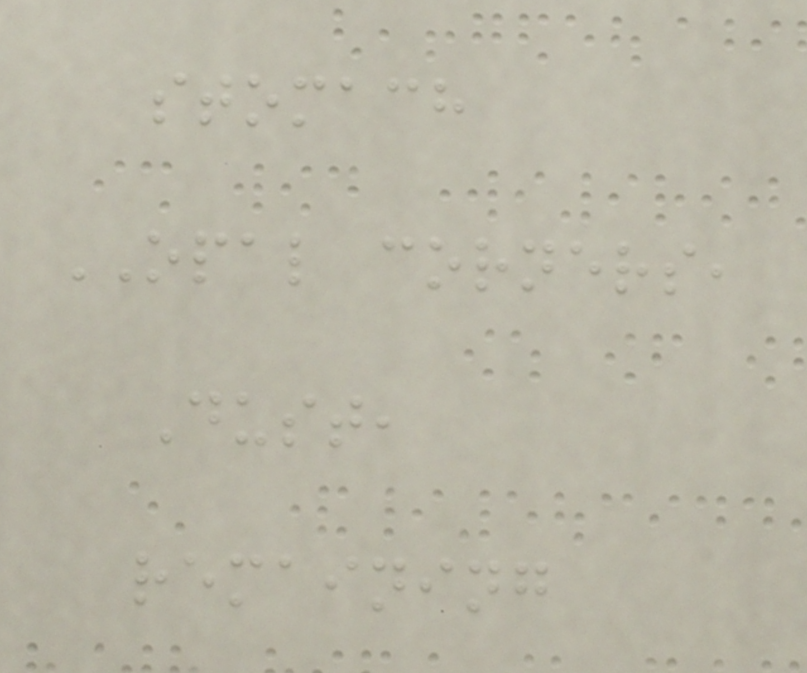stomach
OPAL corners,
Dust,
remaining
